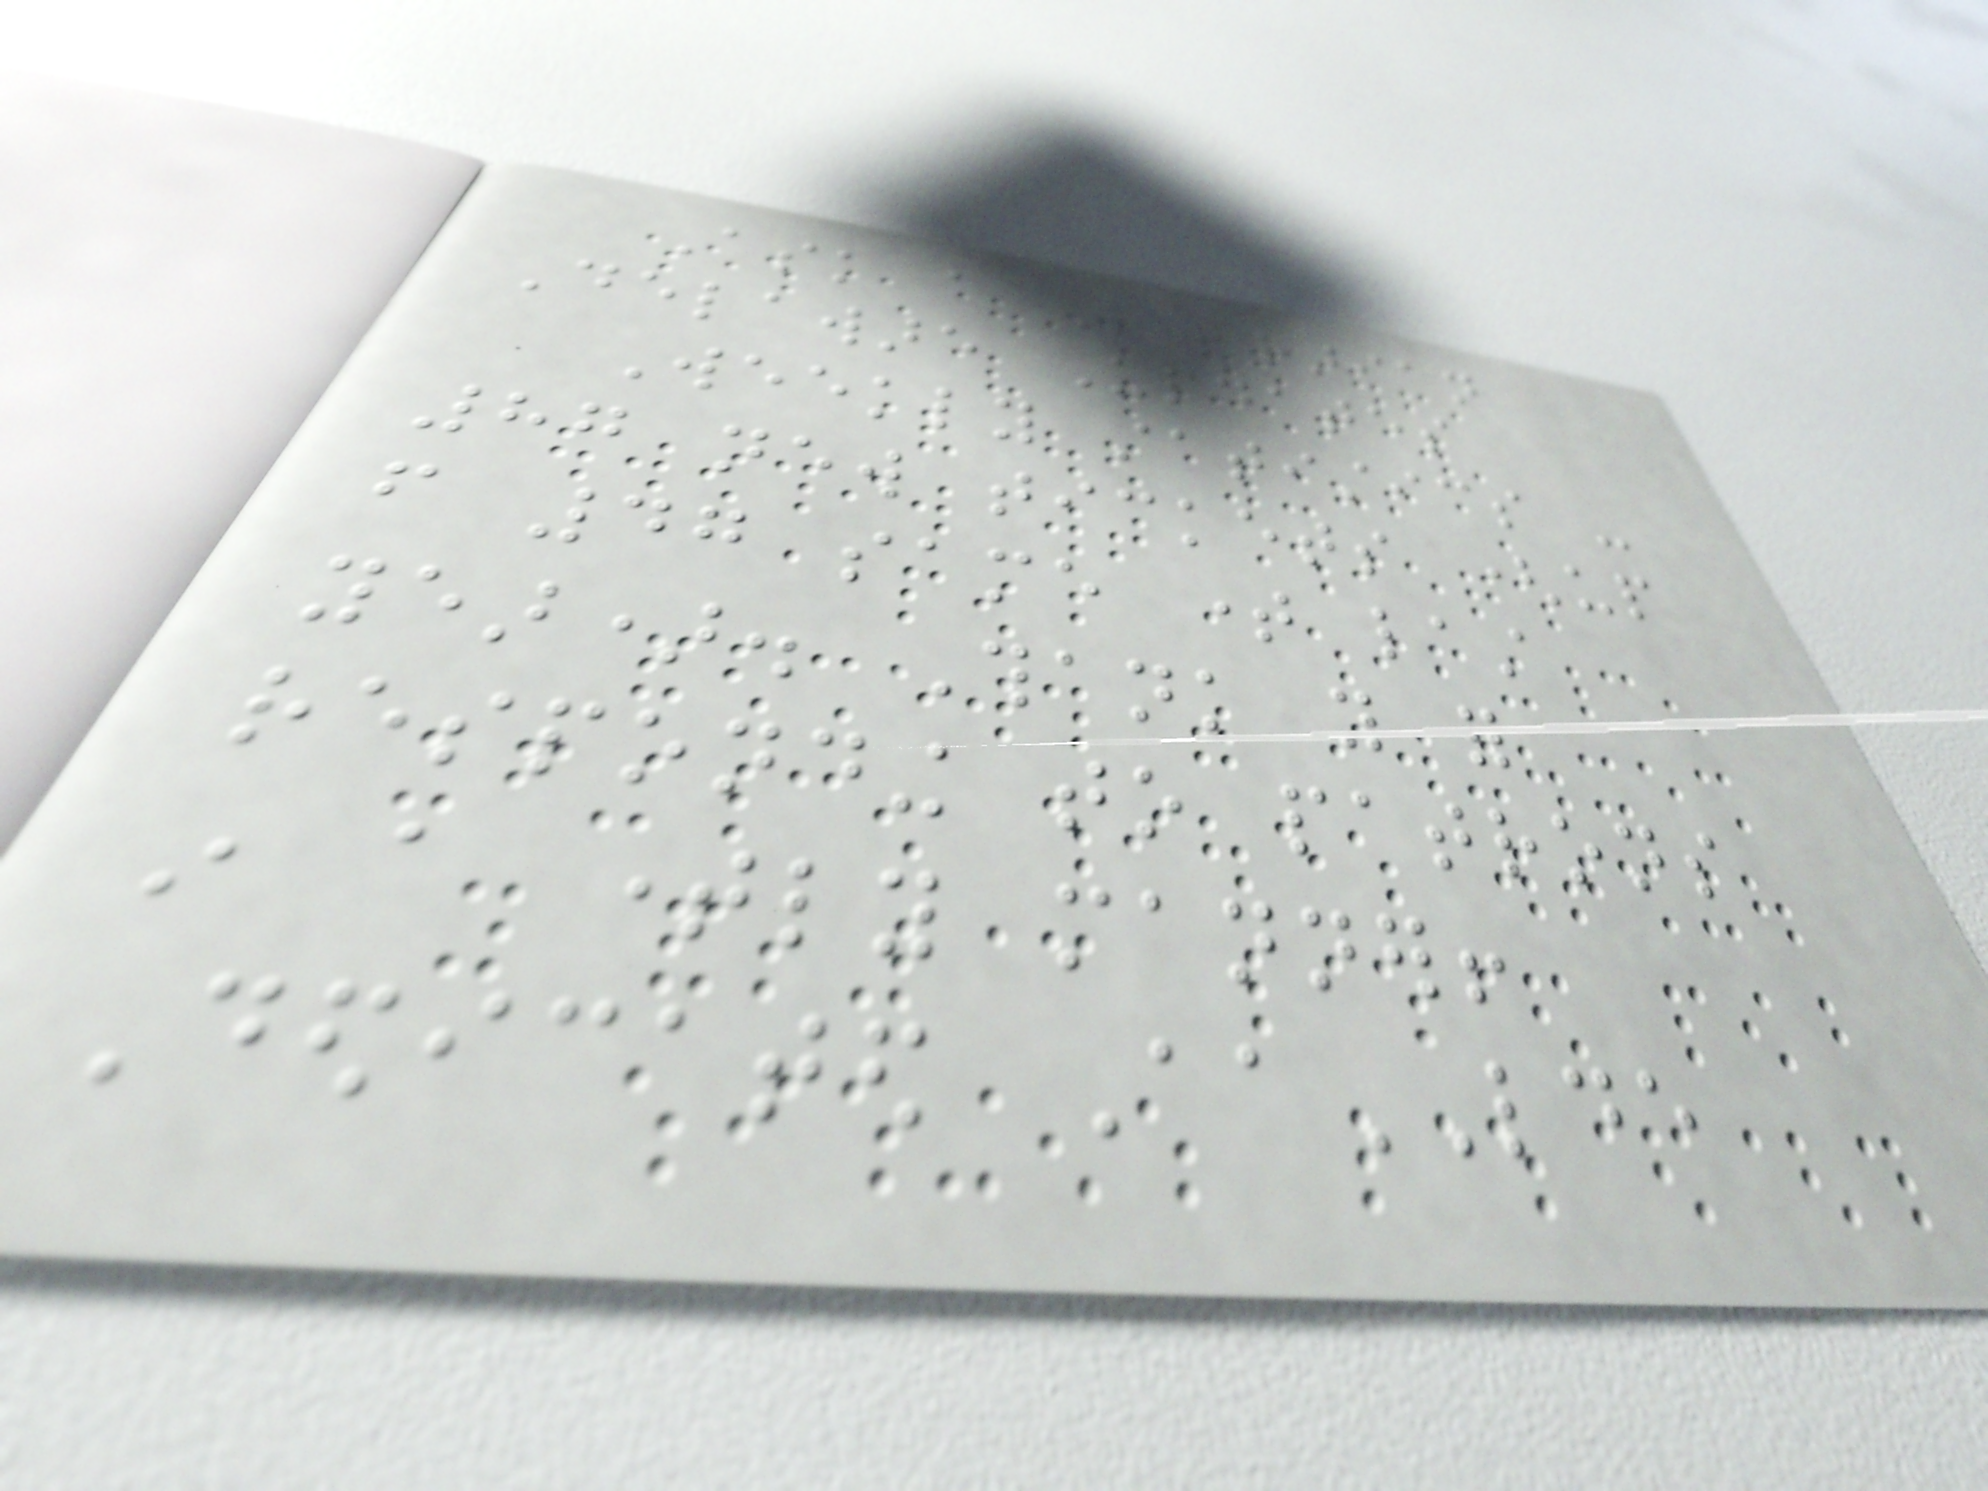Ask a Librarian
Delaware Updates
Weekly statistics -
87 new tickets (up
from 47 same time last
year). Thank you for
responding to patrons
in a timely manner!
Dedicated AaLDE
